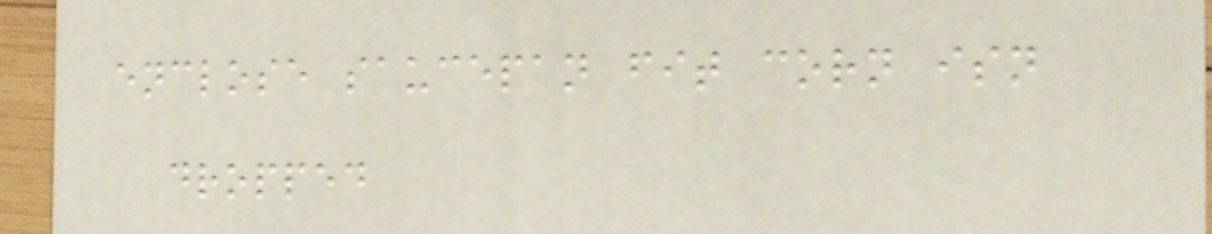enclose saucepan fit corn isn
dropped
